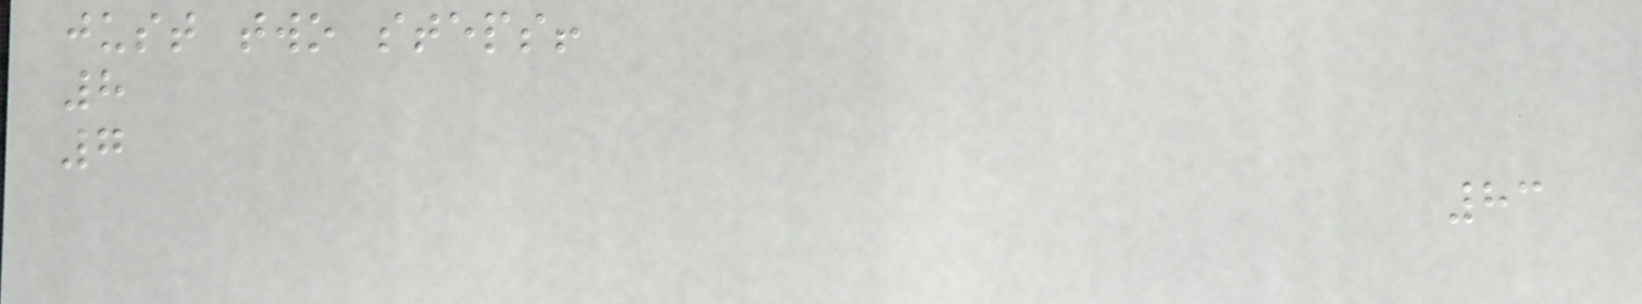just two steps!
8
7
83
